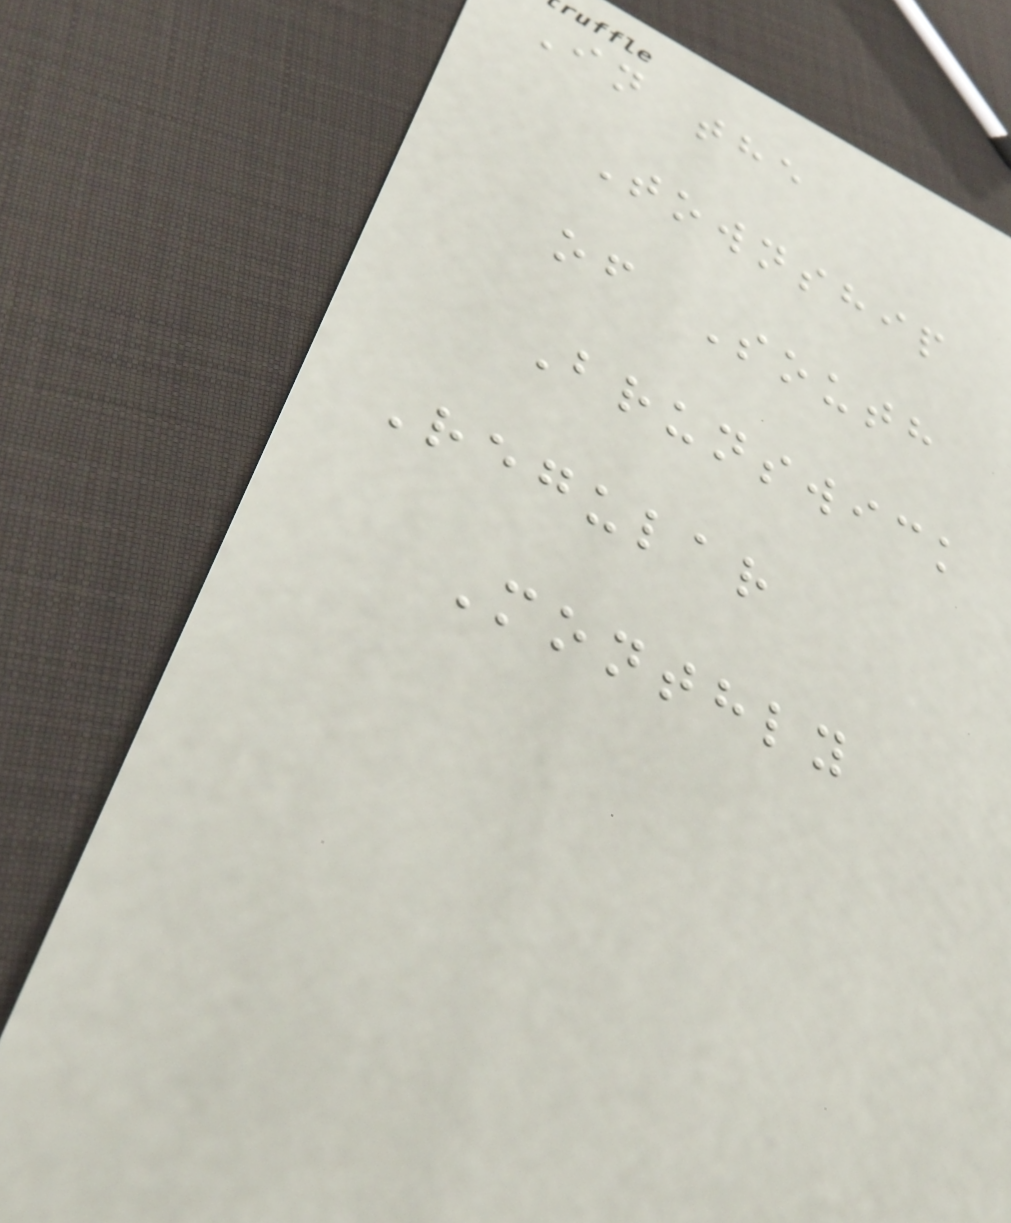In the
Township
of South
Brunswick
Regular
Monthly
